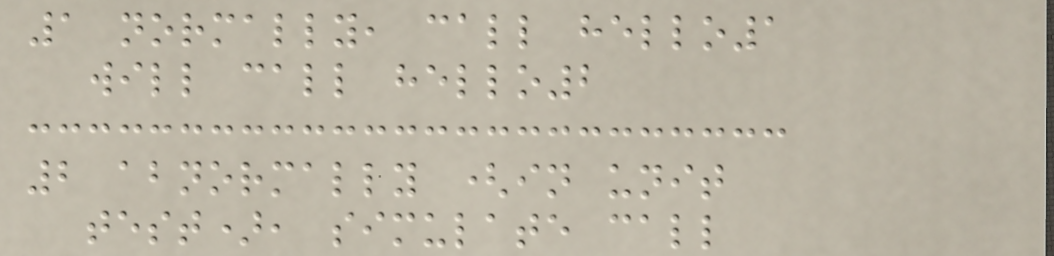1 normally, call hello1
will call hello2
2 abnormally (in unit
test), simulate call
